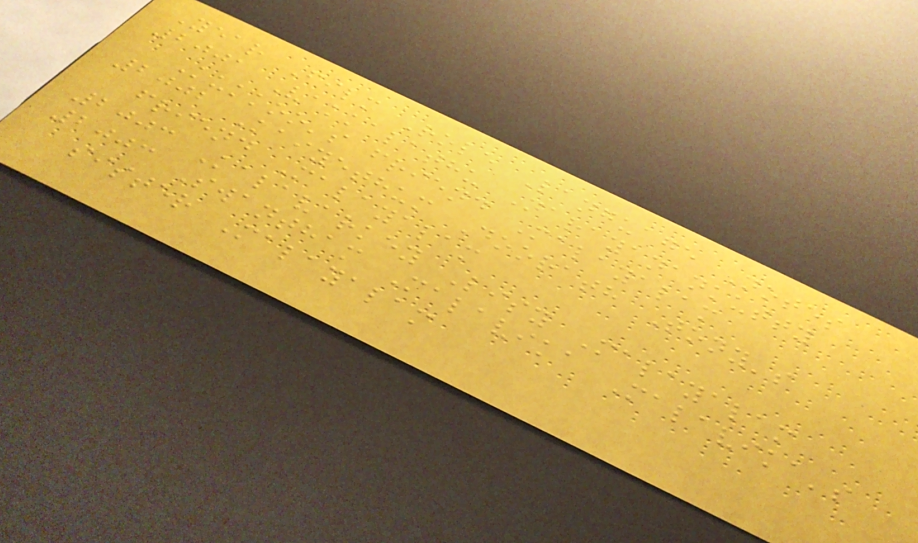Year Film Role Language Notes
2001 Vakkalathu Narayanankutty
Kukkoo's friend Malayalam
2002 Kaiyethum Doorath Tony's
friend Malayalam
2003 Kalavarkey Lisy Malayalam
2003 Swantham Malavika Malavika's
sister Malayalam
